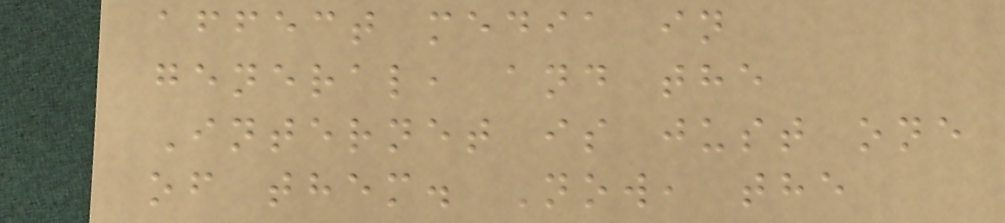affect media in
general, and the
Internet is just one
of them. Now, the
